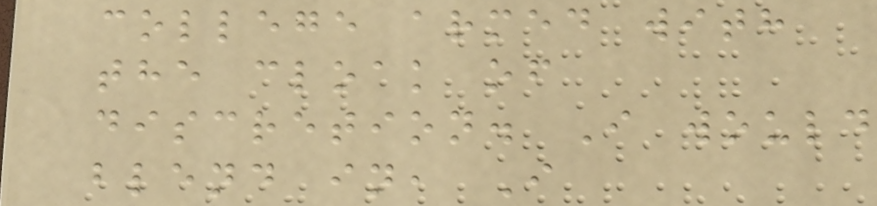college armed with
the cloak of
discretion. I would
blend in, I
